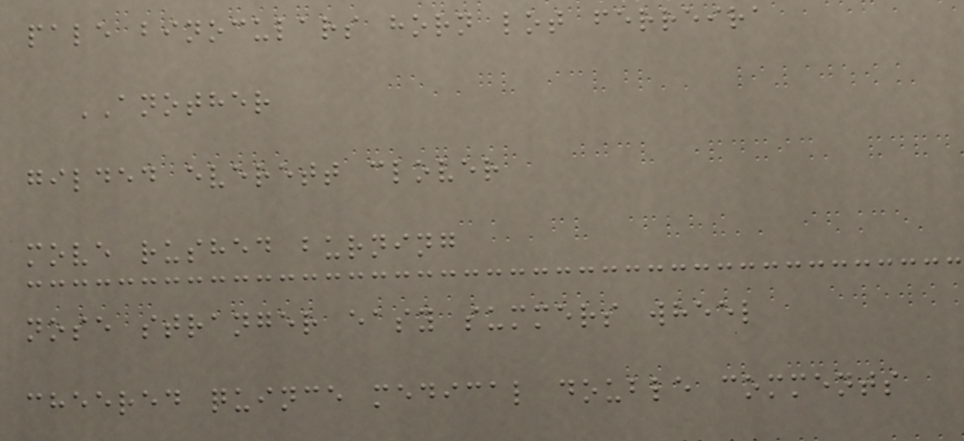pale binoculars horn lot ferreira
ANOTHER
gilded everett clover
move rushed burning
nose stranger easy summers wheel
cheered quince medical double comments
